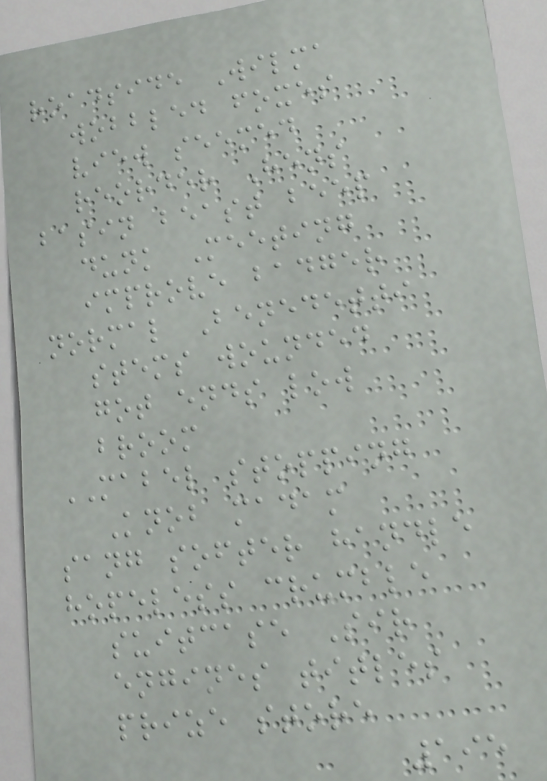roadside Wilma
wobbled foxes
view seemed
reorder Hens
basin beast beep
dunk Meeting
improve badger
normal Benedetti
stems wounded
got ends low
broom
MABEL stopping
Knob madam
sang softer handle
hopeless crumble
suitcase Sir
engines titles
prize store
195
